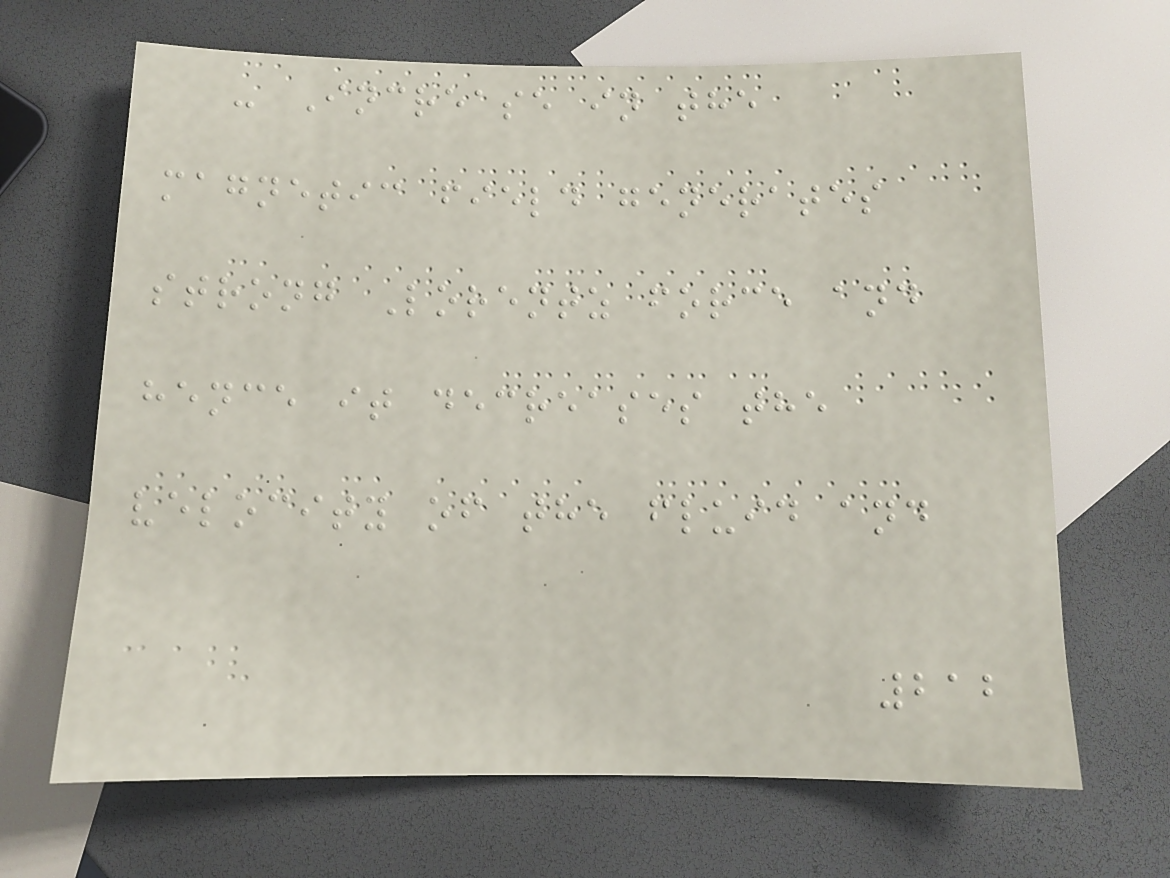- Increase in the
magnetic field generates
strong Lorentz force and
hence it decreases the
velocity of the fluid and
212
